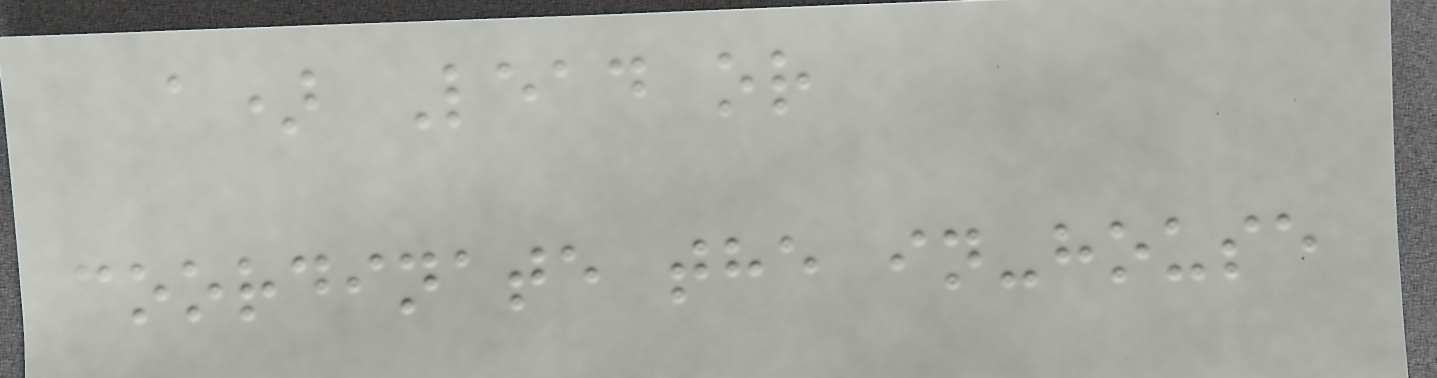a) Lead or
coordinate the in-house
